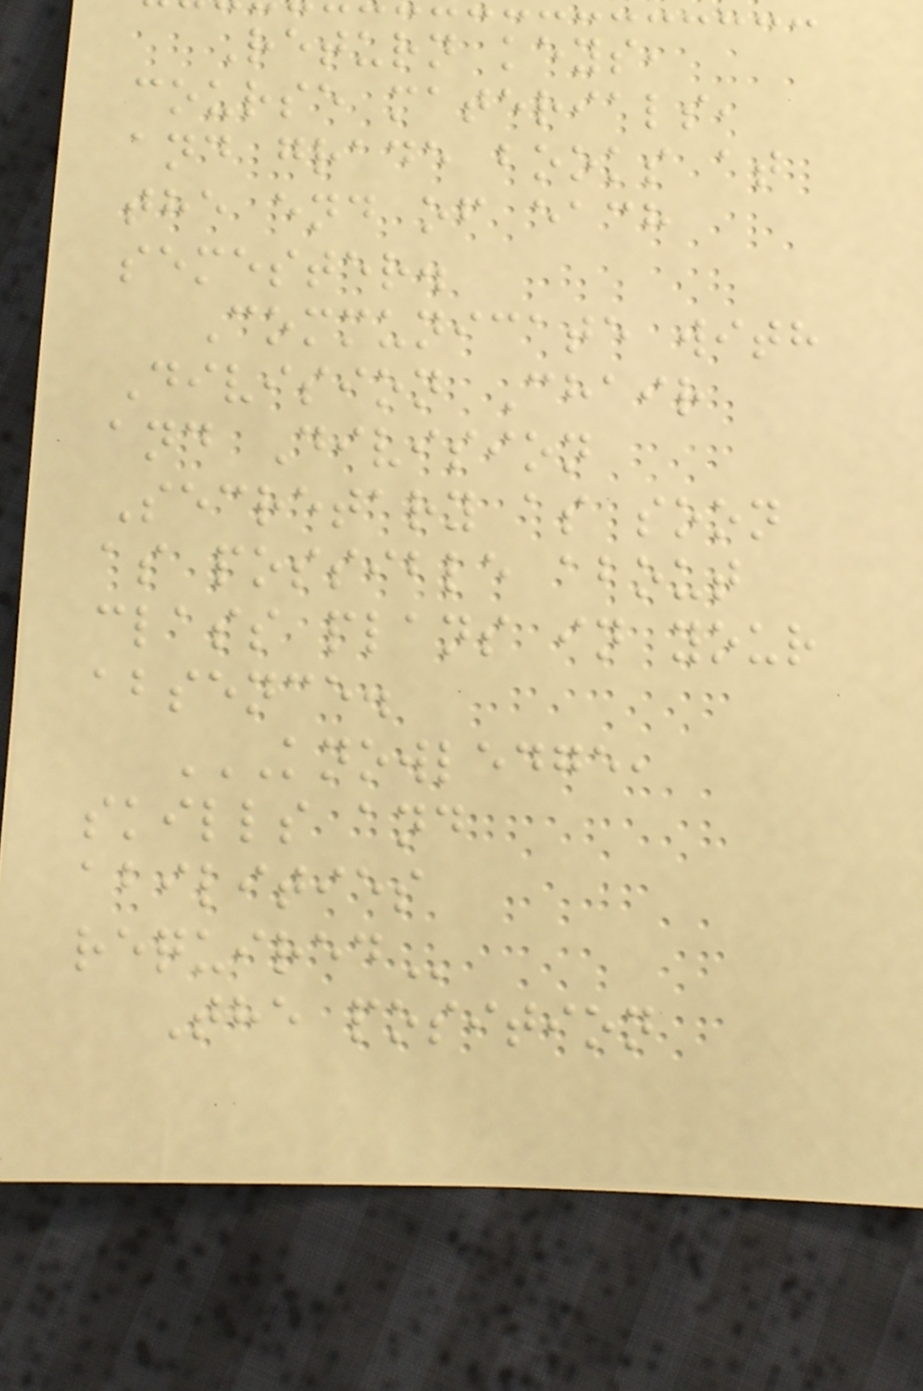Return keys,
course materials,
and grade books at
the end of each
semester.
Communicate with
Division Chair
and Division
Secretary as soon
as possible about
class plans in your
absence.
KNOWLEDGE,
SKILLS AND
ABILITIES
REQUIRED
The position
